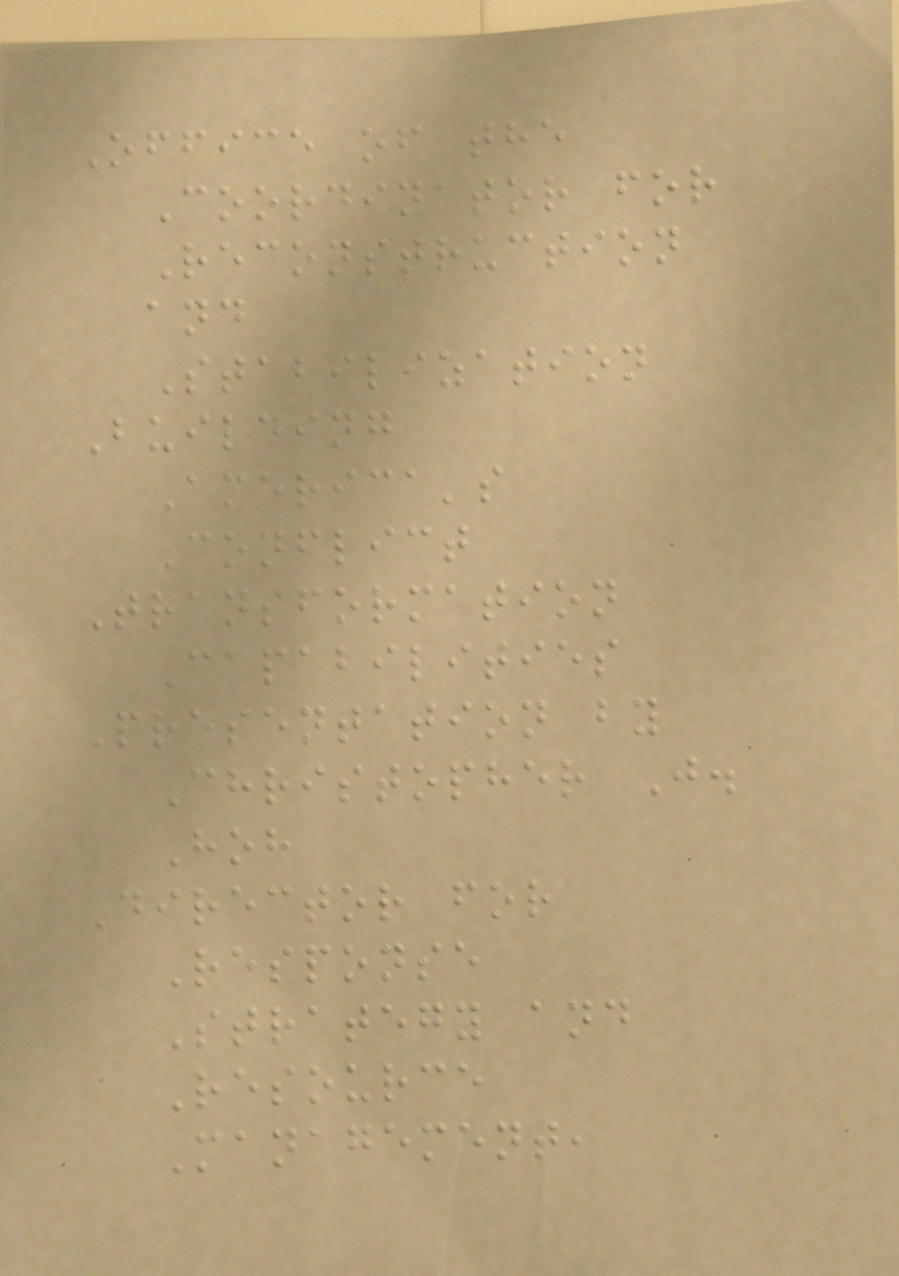Office of the
Coordinator for
Reconstruction
and
Stabilization
Building
America's
Conflict
Transformation
Capabilities
Presentation by
Christopher J.
Hoh
Director for
Response
Strategy and
Resource
Management,
